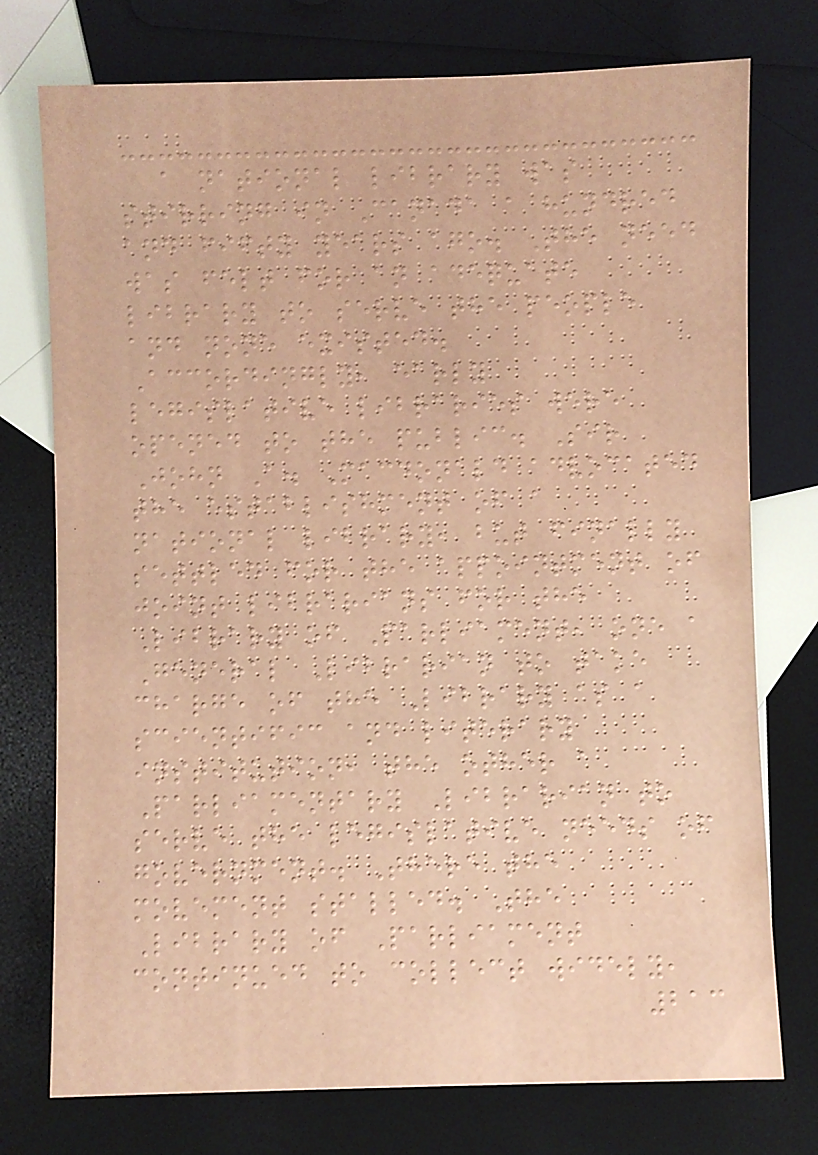a national library was
stirring in Canada a hundred
and fifty years ago. The need
was felt for an adequate
library to serve the people
and none existed.
Accordingly, early
legislative libraries were
opened to the public. Sir
John A. Macdonald advocated
the establishment of a
national library, but finally
settled for the appointment of
joint librarians for the
Library of Parliament, one a
General Librarian to take
charge of the Library as a
scientific and literary
institution, the other a
Parliamentary Librarian to
serve the legislative needs of
government. There the
movement stalled. The
Library of Parliament
continued to collect widely,
213
